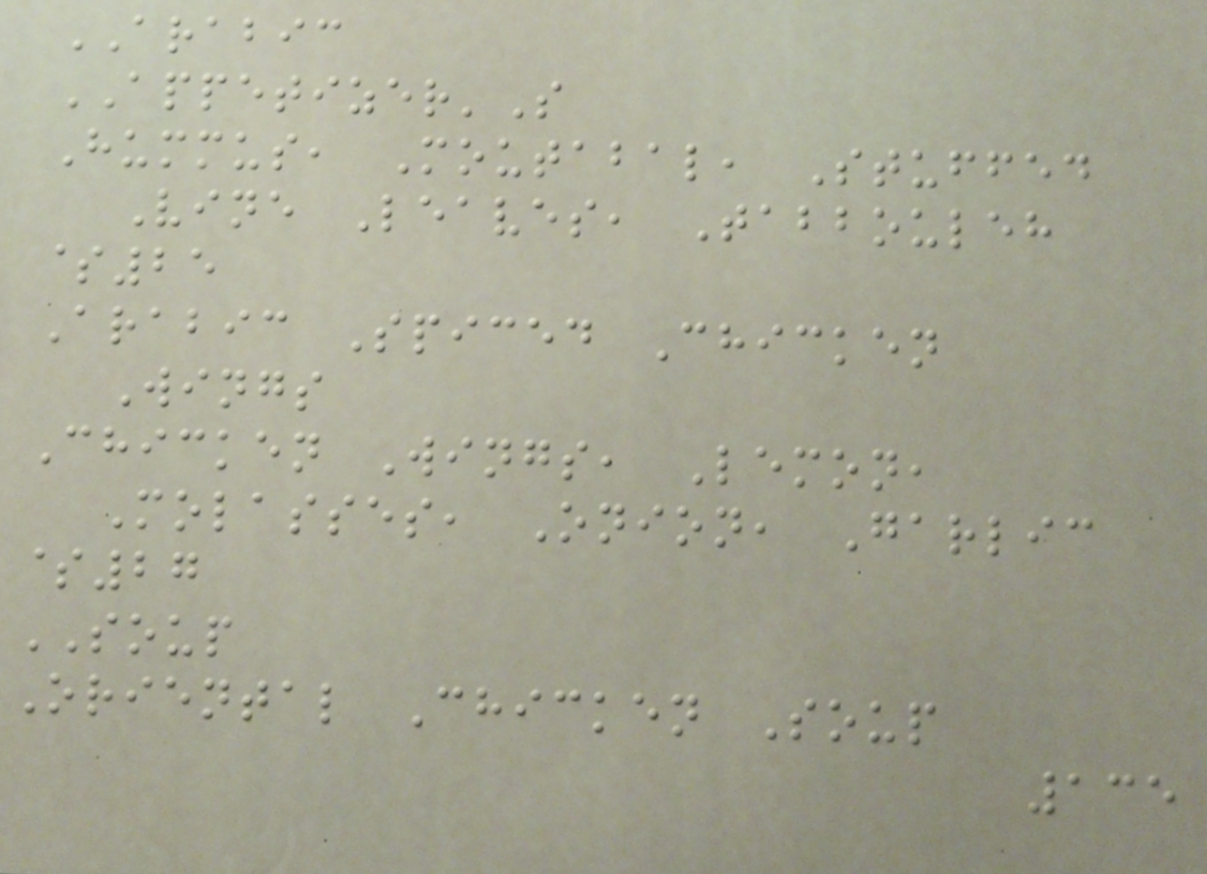ARABIC
APPETIZER'S
Hummus, Moutabal, Stuffed
Vine Leaves, Tabbouleh
$25
Arabic Spiced Chicken
Wings
Chicken Wings, Lemon,
Molasses, Onion, Garlic
$27
SOUP
Oriental Chicken Soup
135
